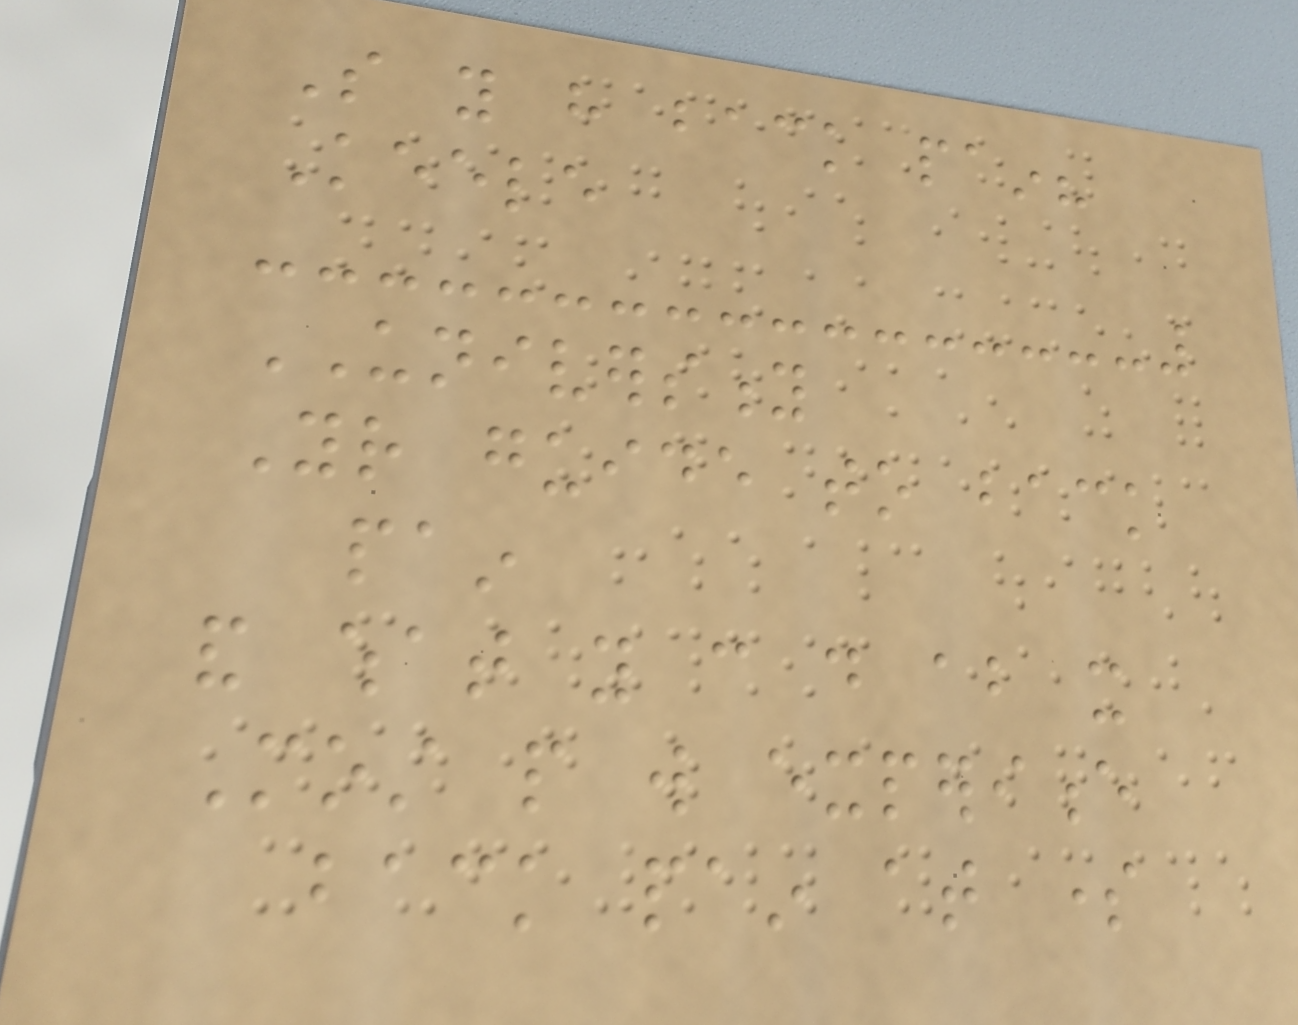So you have back pain?
Keele
UNIVERSITY
Your guide to back
pain
and what you can do about it
Most people will experience
back pain at some
